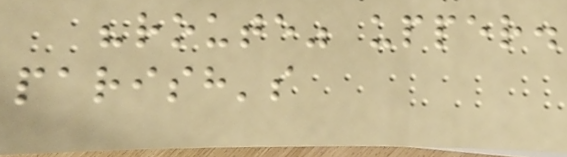"route" upper.
parish's
